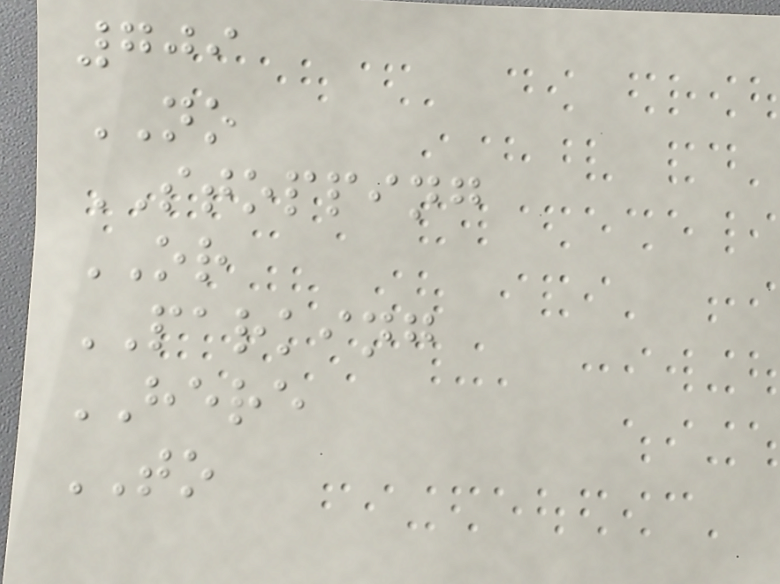709
NO
STOPPING
OR
PARKING
HERE
TO
